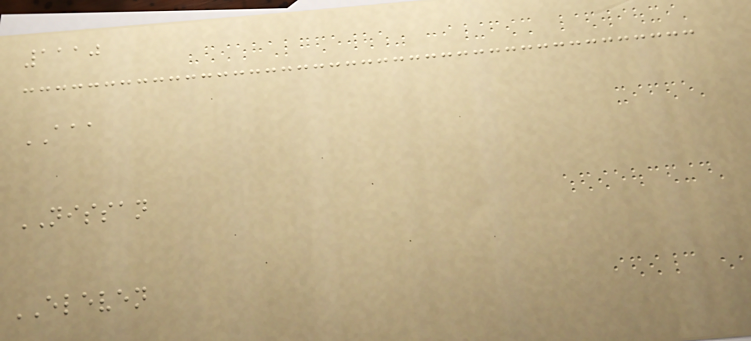1110
AAA
NISSAN
ELEVEN
